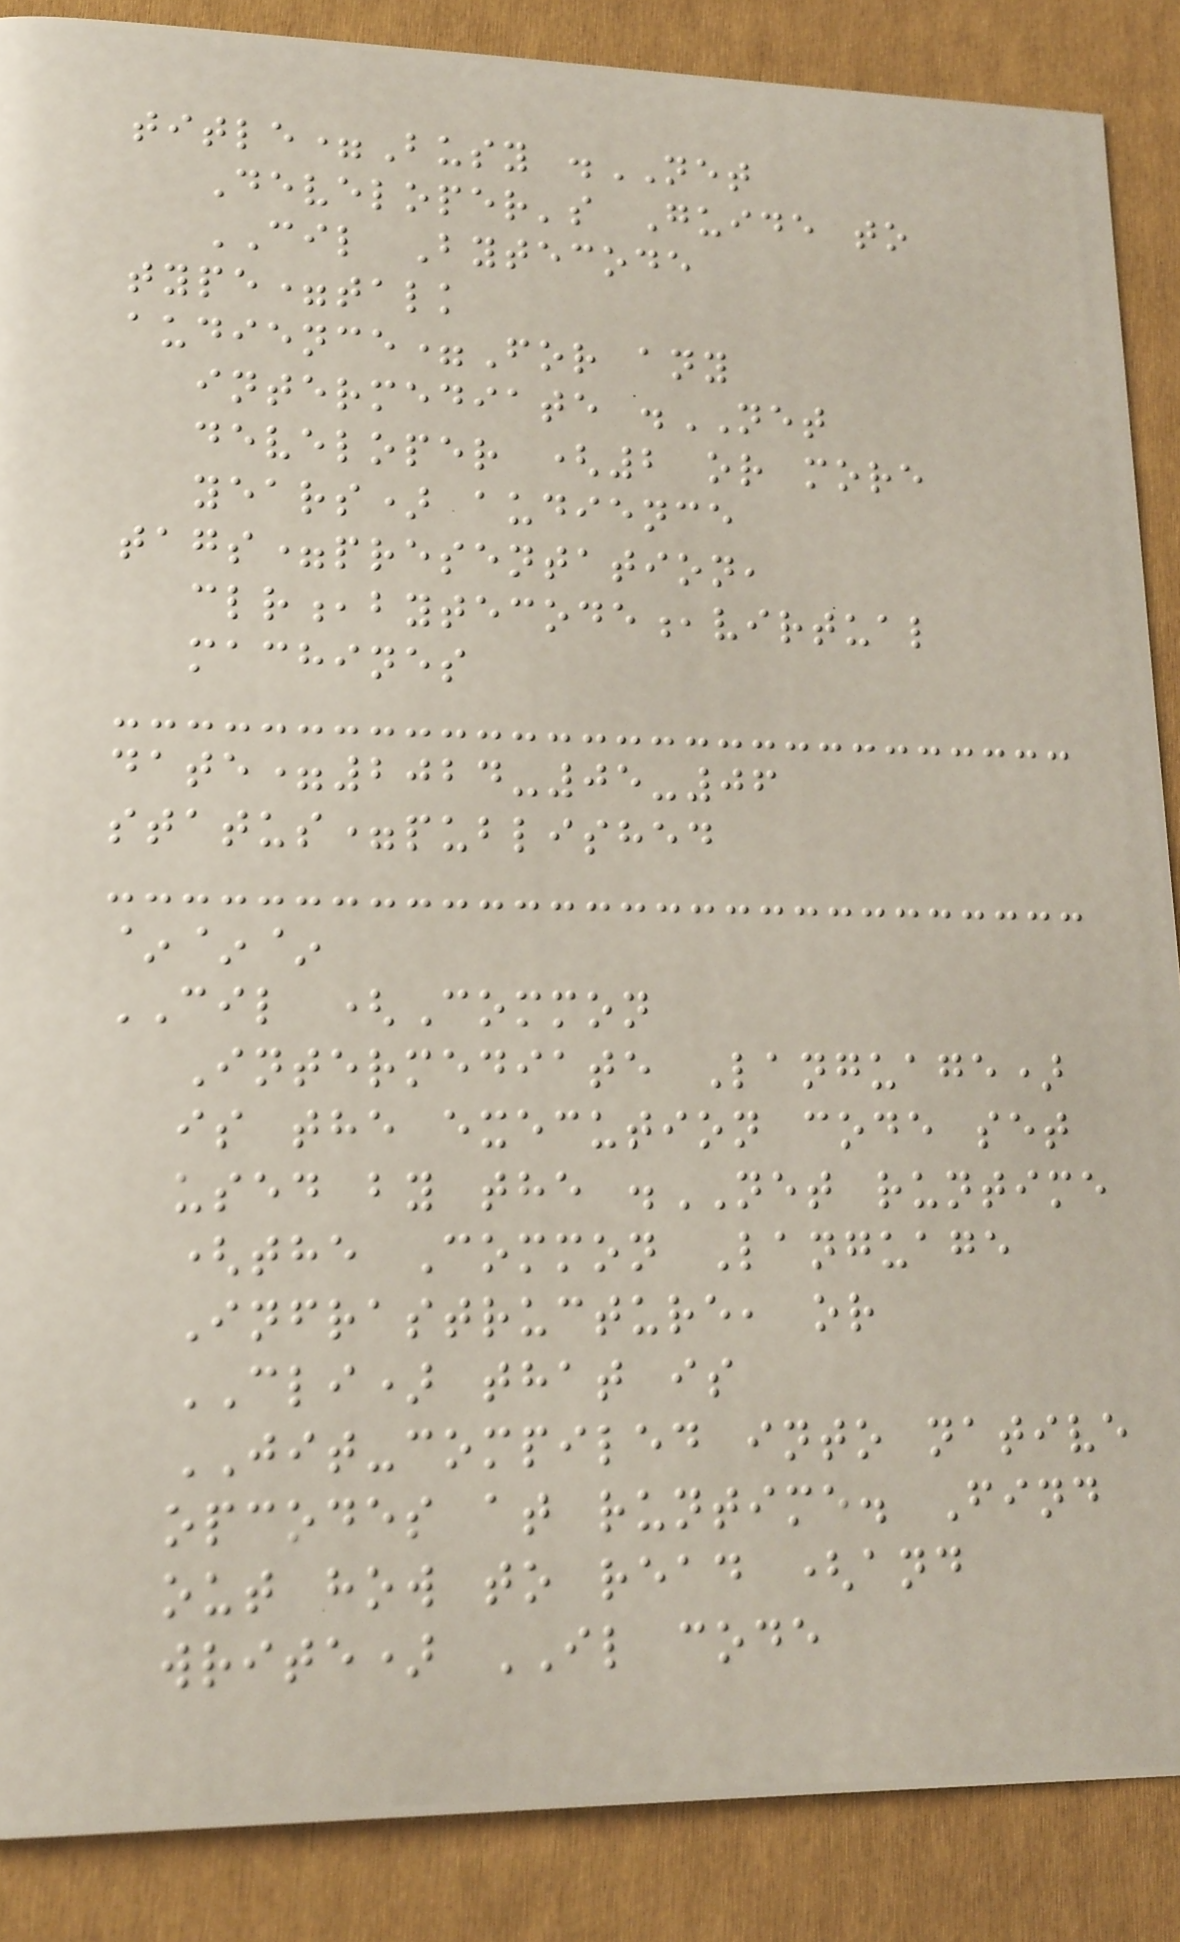title=Busy .NET
Developer's Guide to
CIL Bytecode
type=talk
audience=For any
intermediate .NET
developer (2 or more
years) audience
tags=presentation,
clr,bytecode,virtual
machines
date=2024-05-06
status=published
~~~
CIL (Common
Intermediate Language)
is the execution code set
used by the .NET runtime
(the Common Language
Infrastructure, or
CLI) that is
JIT-compiled into native
opcodes at runtime. Find
out how to read (and
write) IL code
